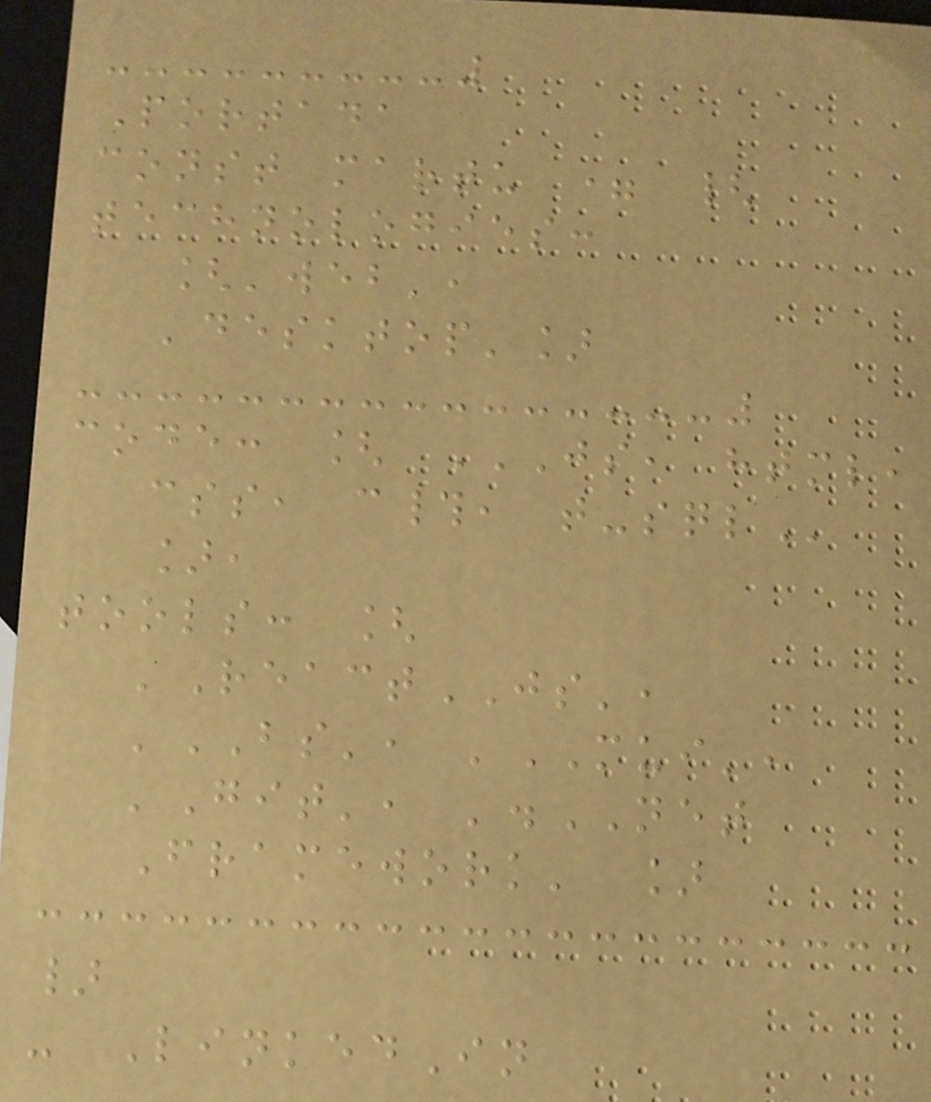Portada
const martu = {
technologies:
['web',
'desktop']
code: [ JS, HTML,
CSS, C#, T-SQL
],
tools: [
'ReactJS',
'BS', 'MUI',
'Git', '.NET
Framework' ]
}
- LinkedIn
